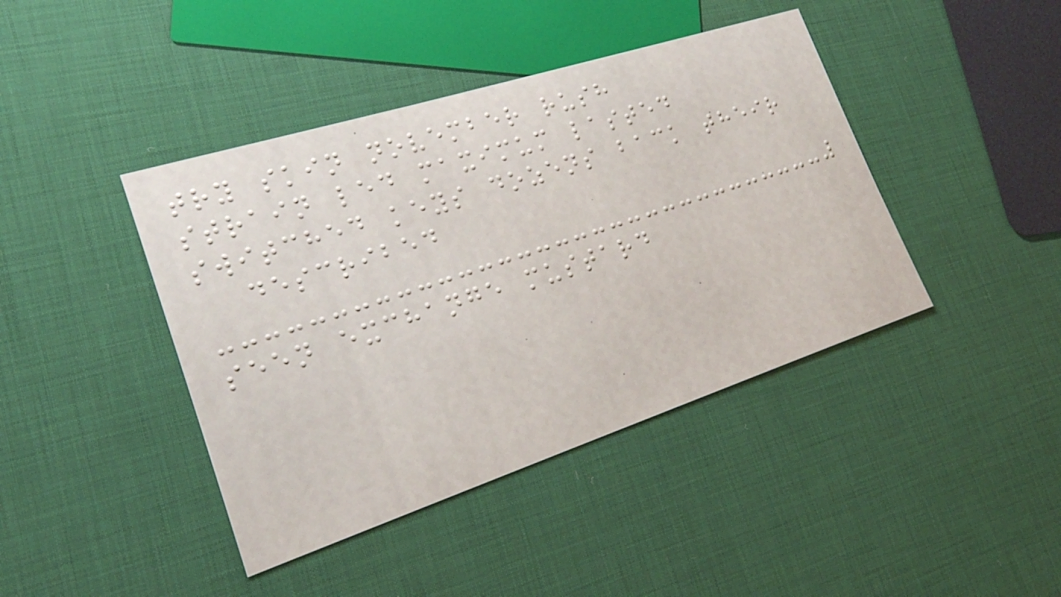try skin november rush
strain led maximum lasted
switched keys dozens back their
described
seen exchange mustard
